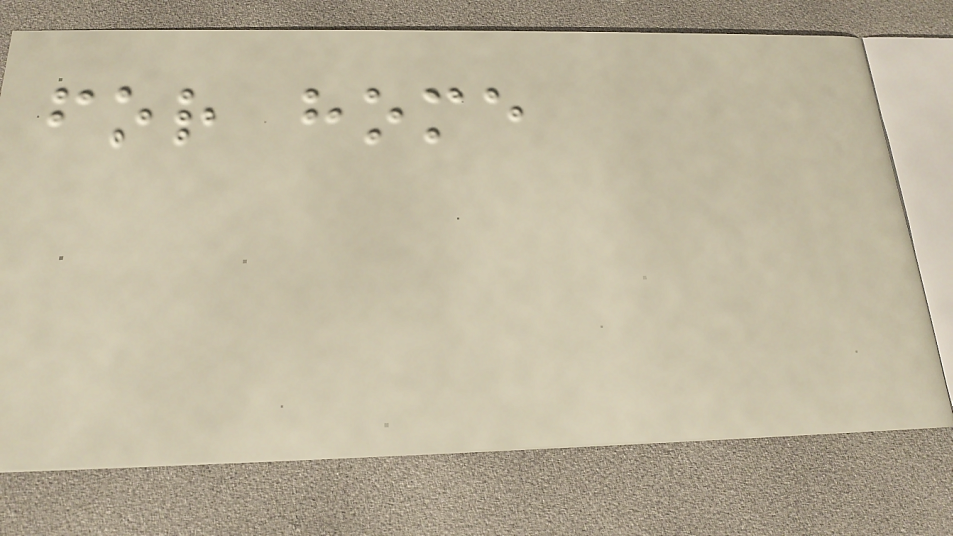for home
